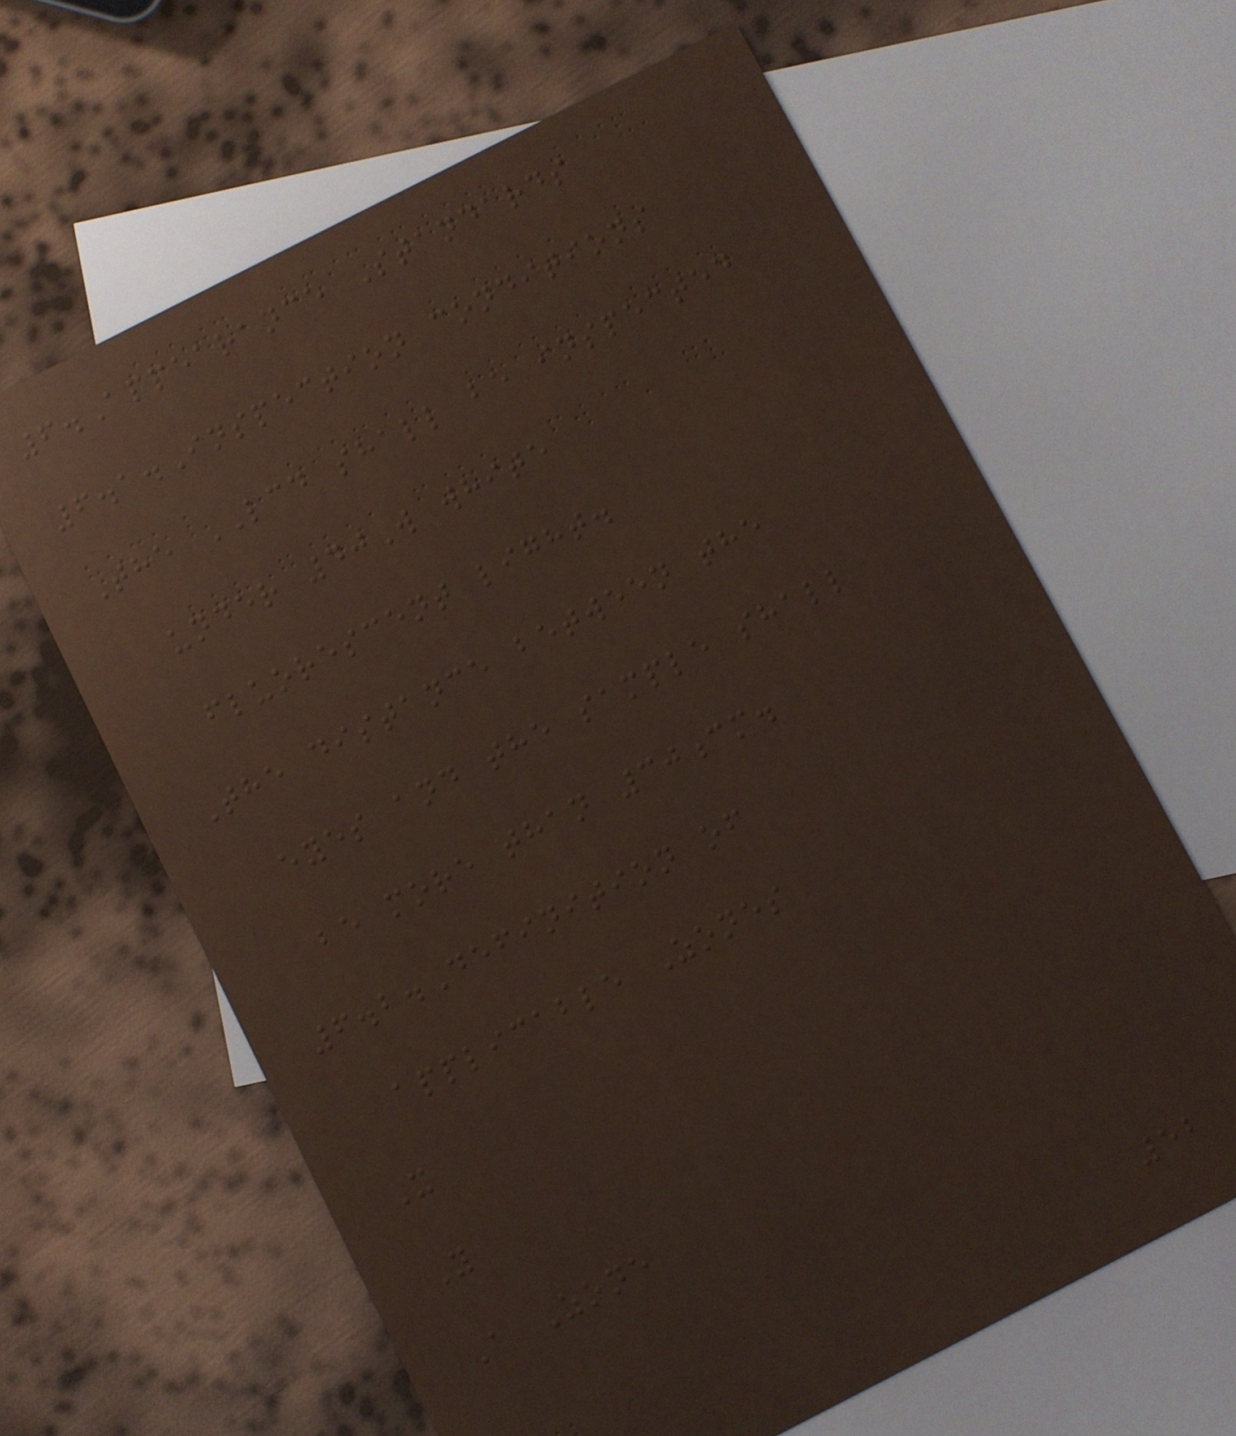6.Appearance Standards
6.1.Inspection conditions
The LCD shall be inspected
under 40W white
fluorescent light.
The distance between the
eyes and the sample shall
be more than 30cm.
6.2.Definition of
applicable Zones
X
Y
A Zone
52
